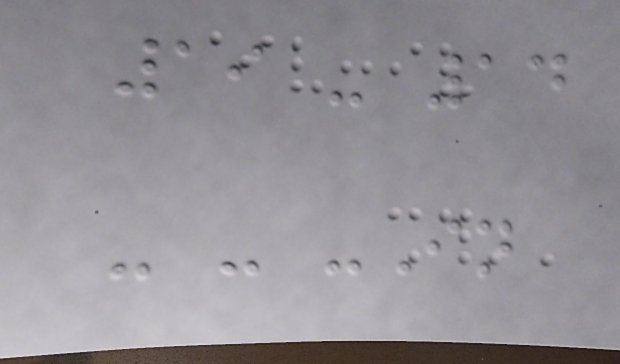19 - 14
- - -In
